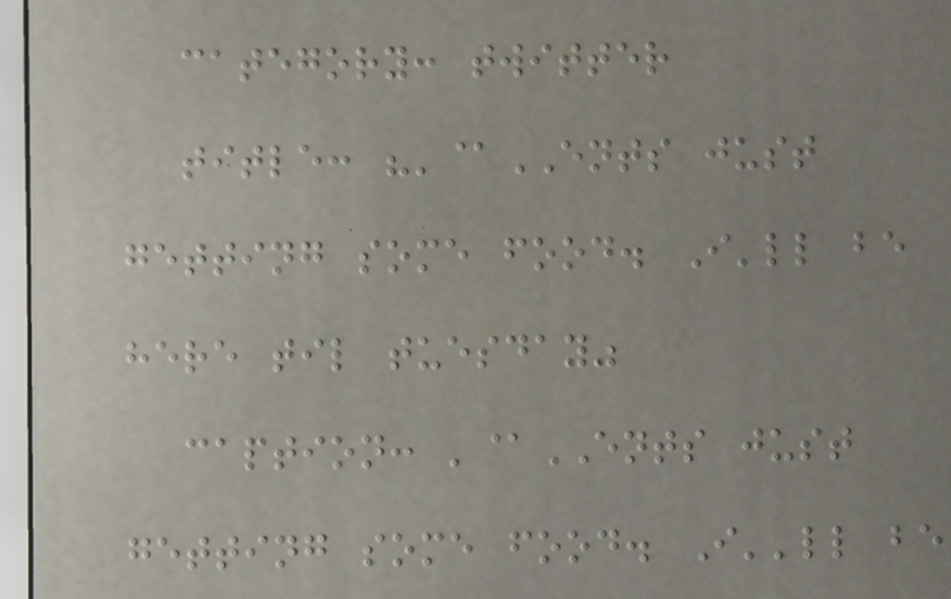category: twitter
title: "'@ENTS just
getting some food. I'll be
here til tuesday"
caption: '@ENTS just
getting some food. I''ll be
